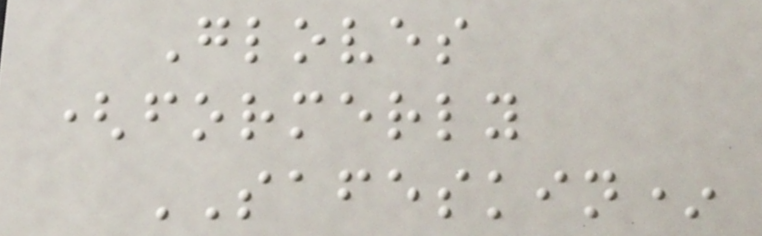Gloves
(formerly
SAFESKIN*
